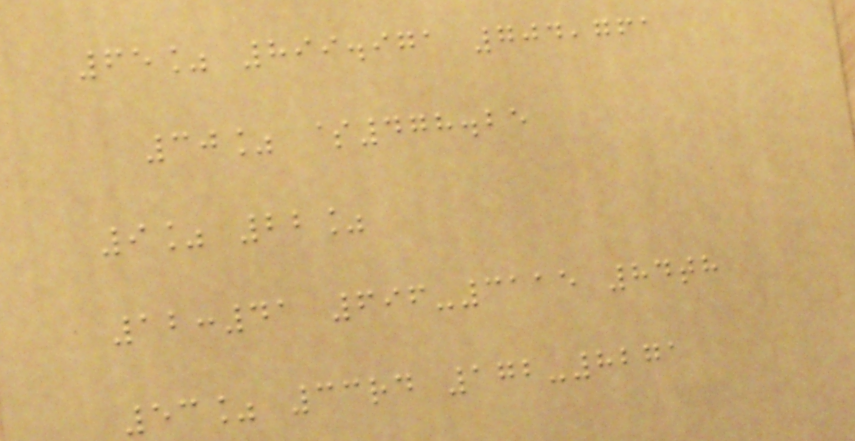65% 899.971 704,761
30% $478.25
9% 22%
12:41 696-3115 84th
53% 33rd 172-8271
